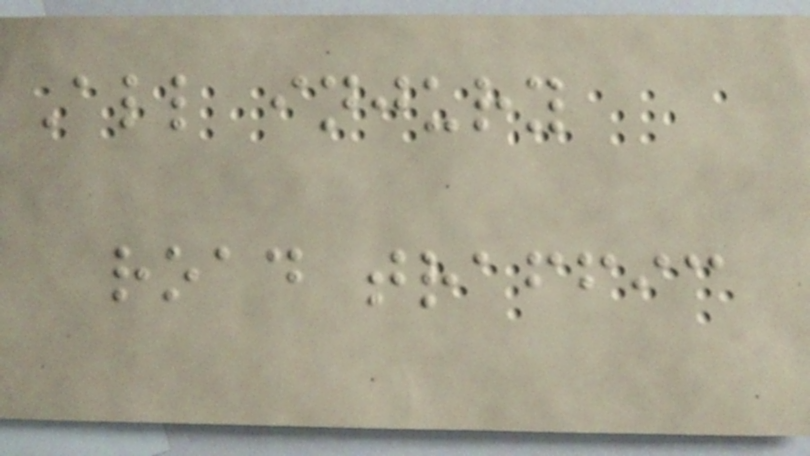All injury
road traffic
